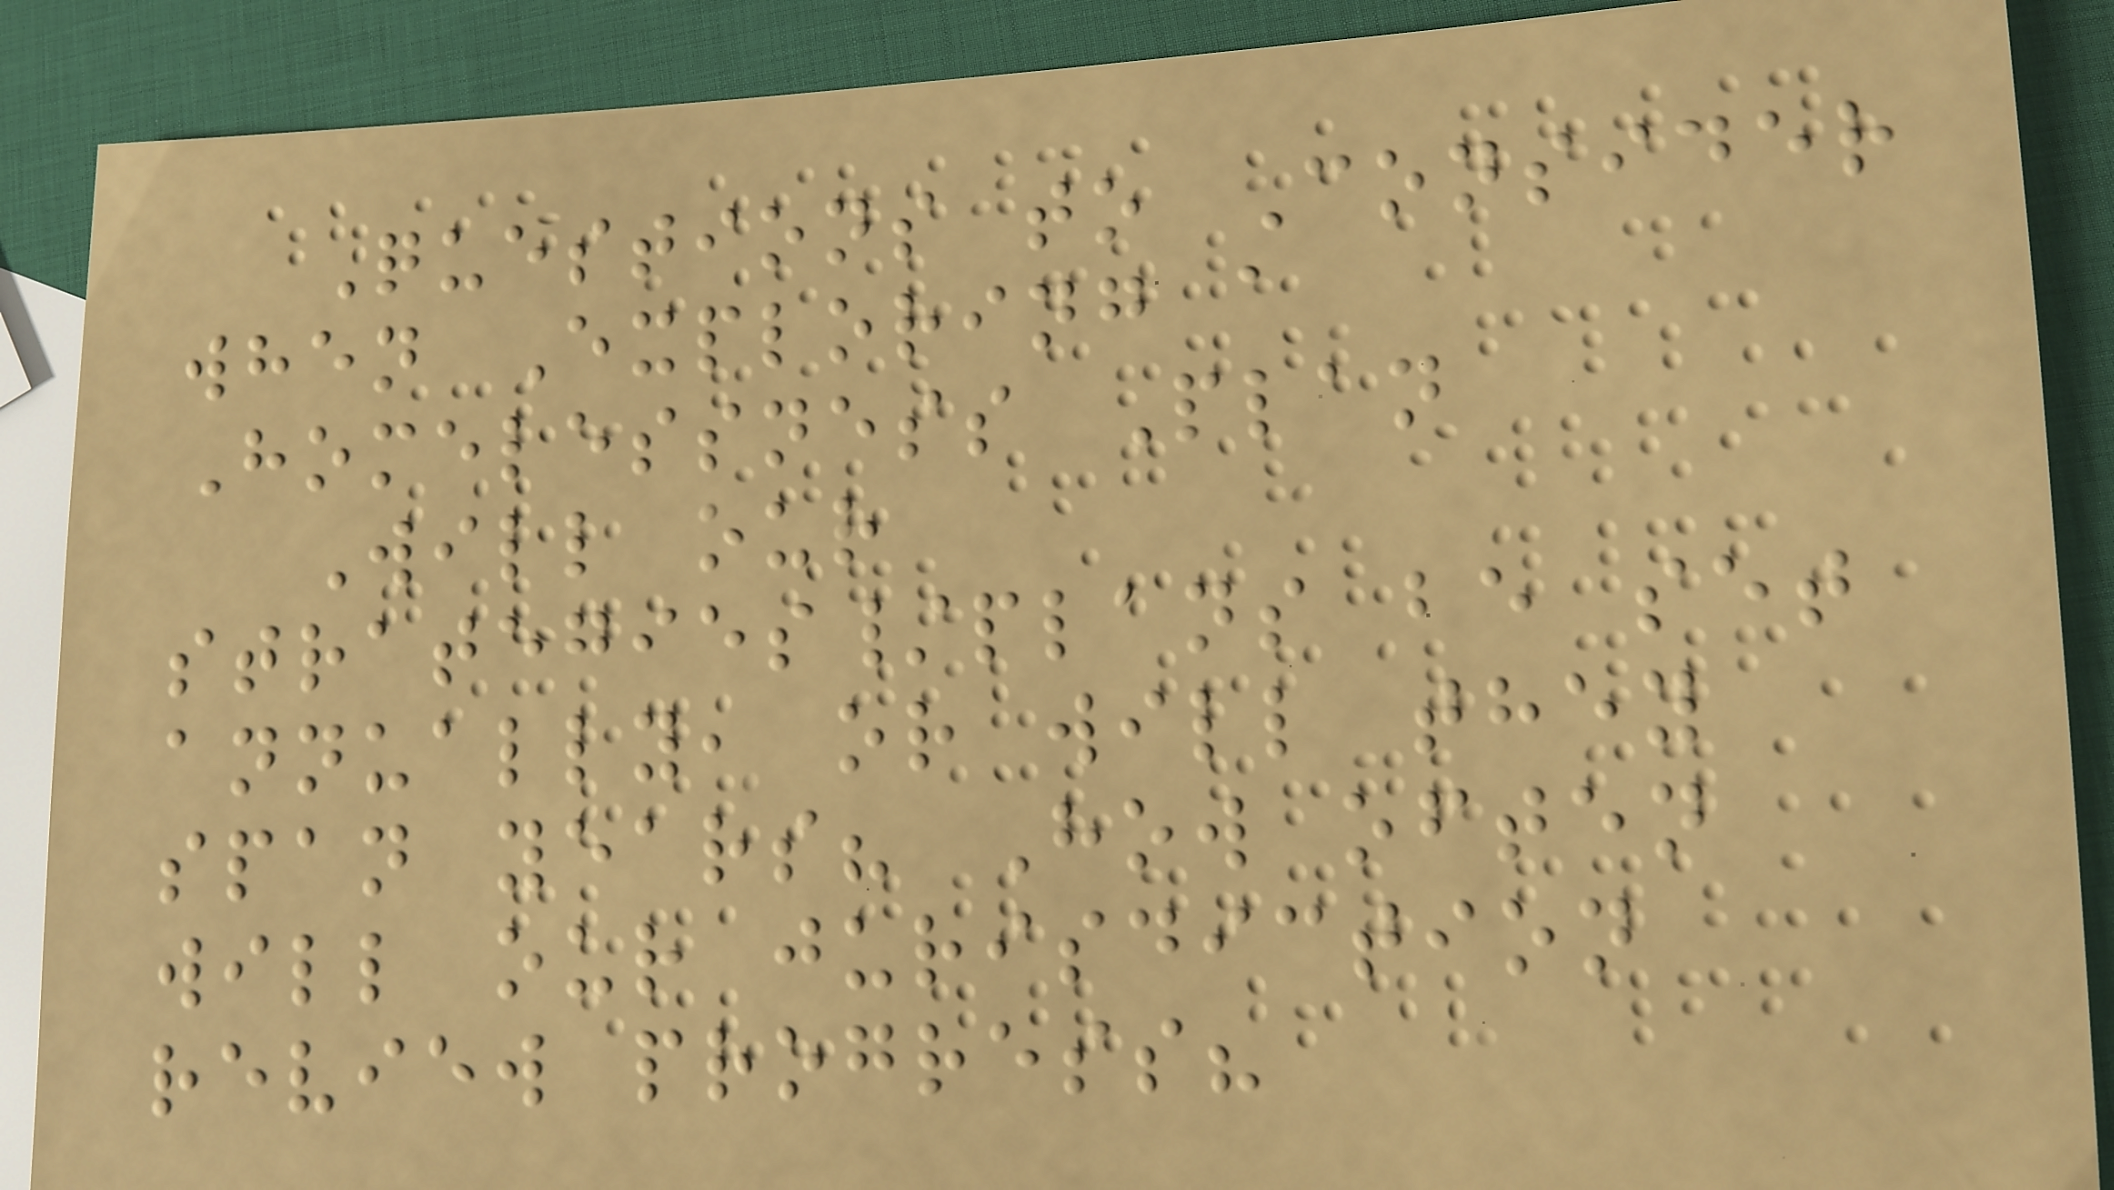Questions to Consider
when Exploring a
Homelessness Plan
Will our
strategies/plans be set
annually, or will they
span years? How often
will our jurisdiction
review progress?
